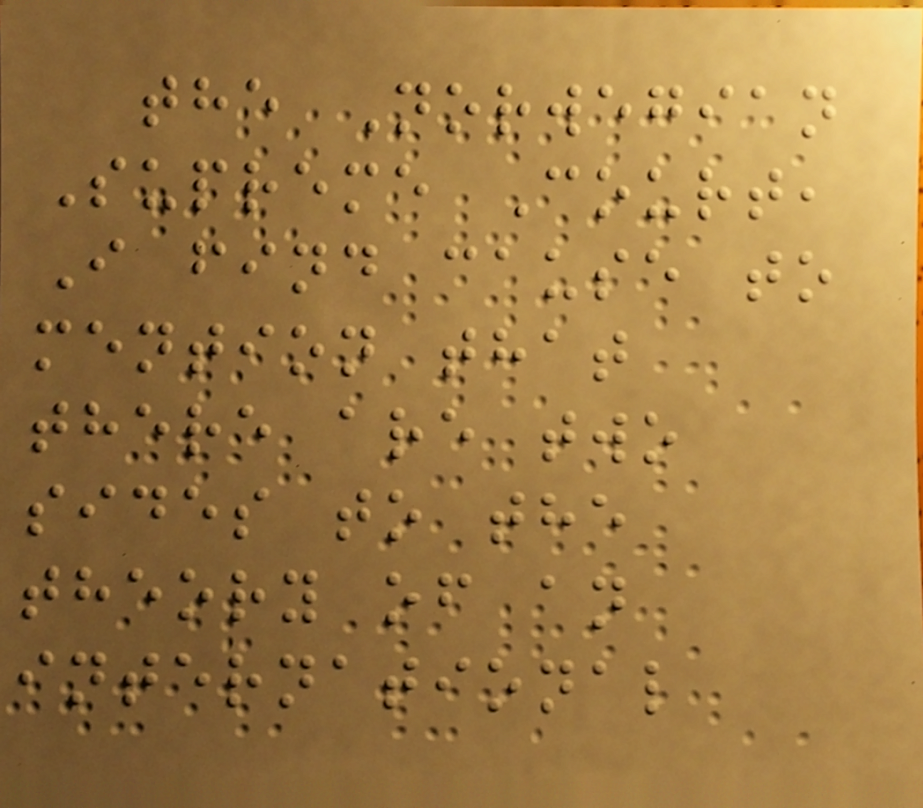the Norwegian
Supreme Court,
I find cause to
mention that
there are two
sides to the
theory of an
international
